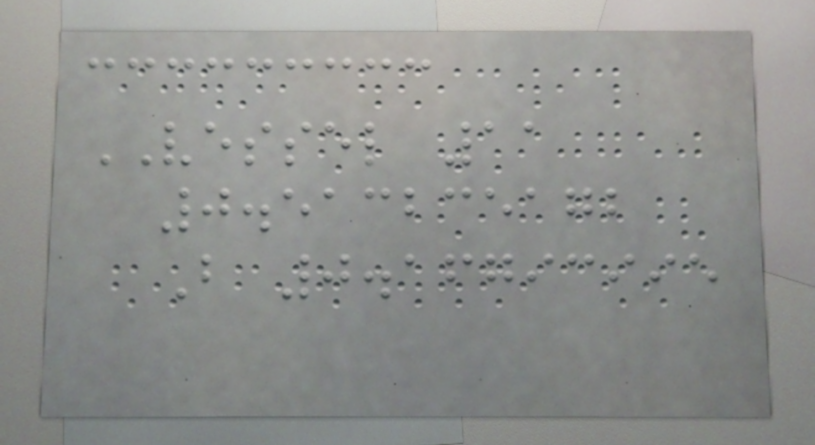VESSEL 11
0.513235172
B 0.16793995
